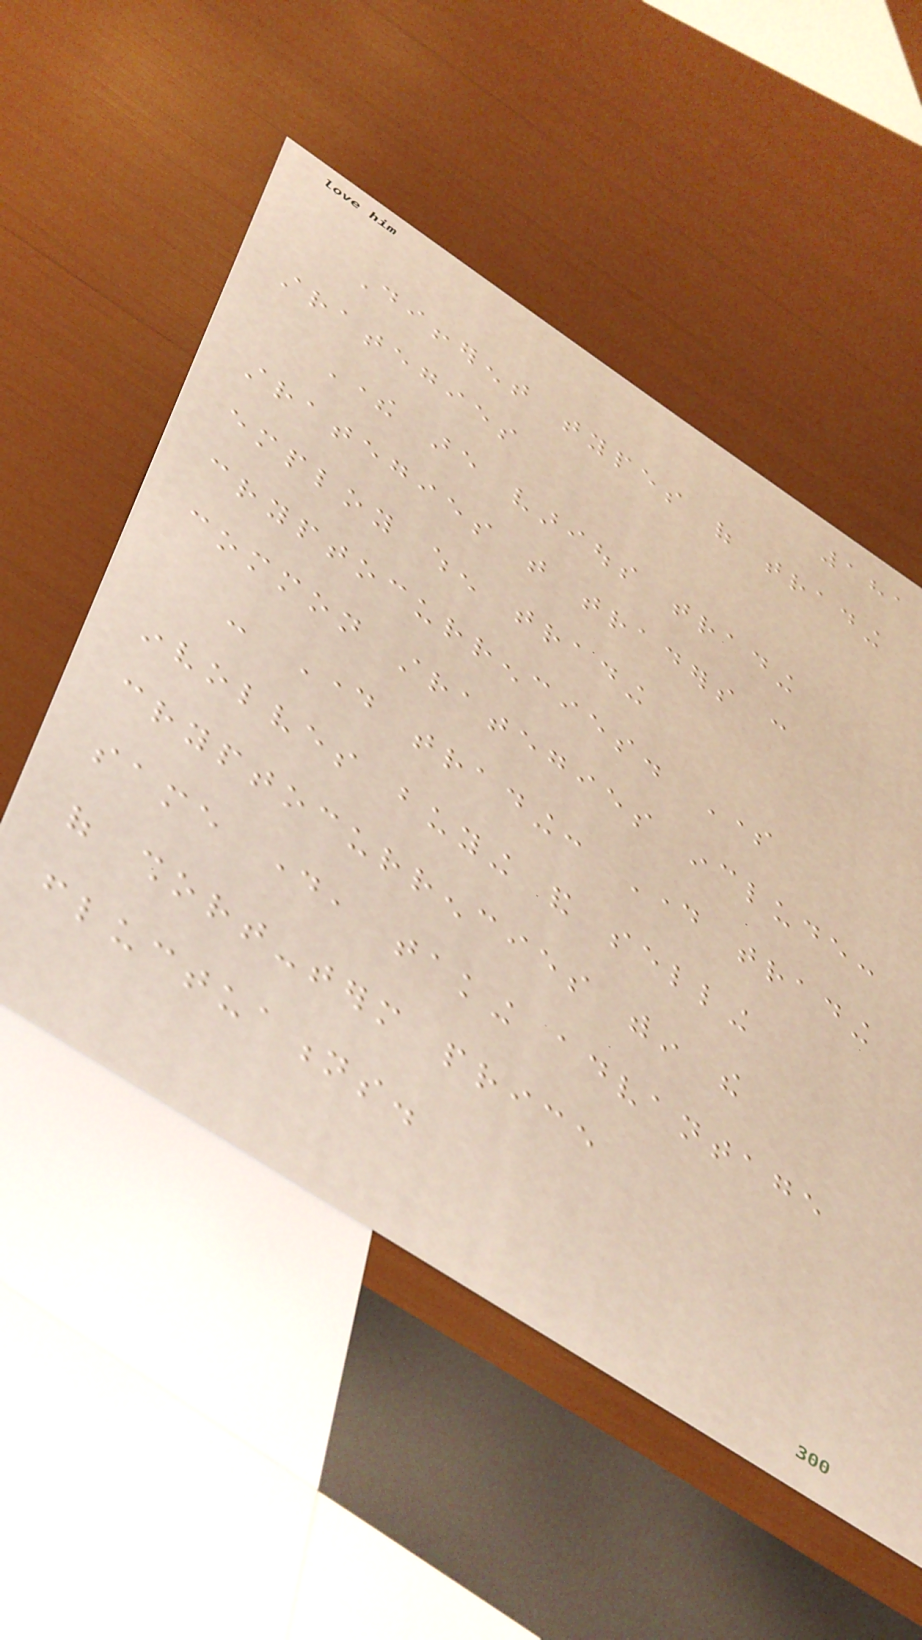181
Different types of trading
strategies
There are various trading
strategies that traders can
employ when trading
cryptocurrencies. Some
common strategies include:
- Day trading: Day trading
involves buying and selling
cryptocurrencies within the
same day, taking advantage
of short-term price
fluctuations.
